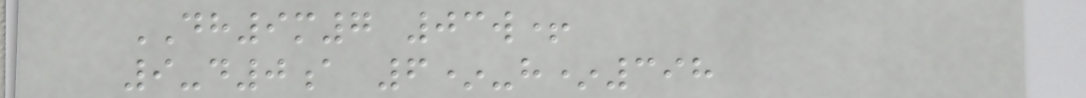DH9m7 03w+
9-d0a 6*-h*398
